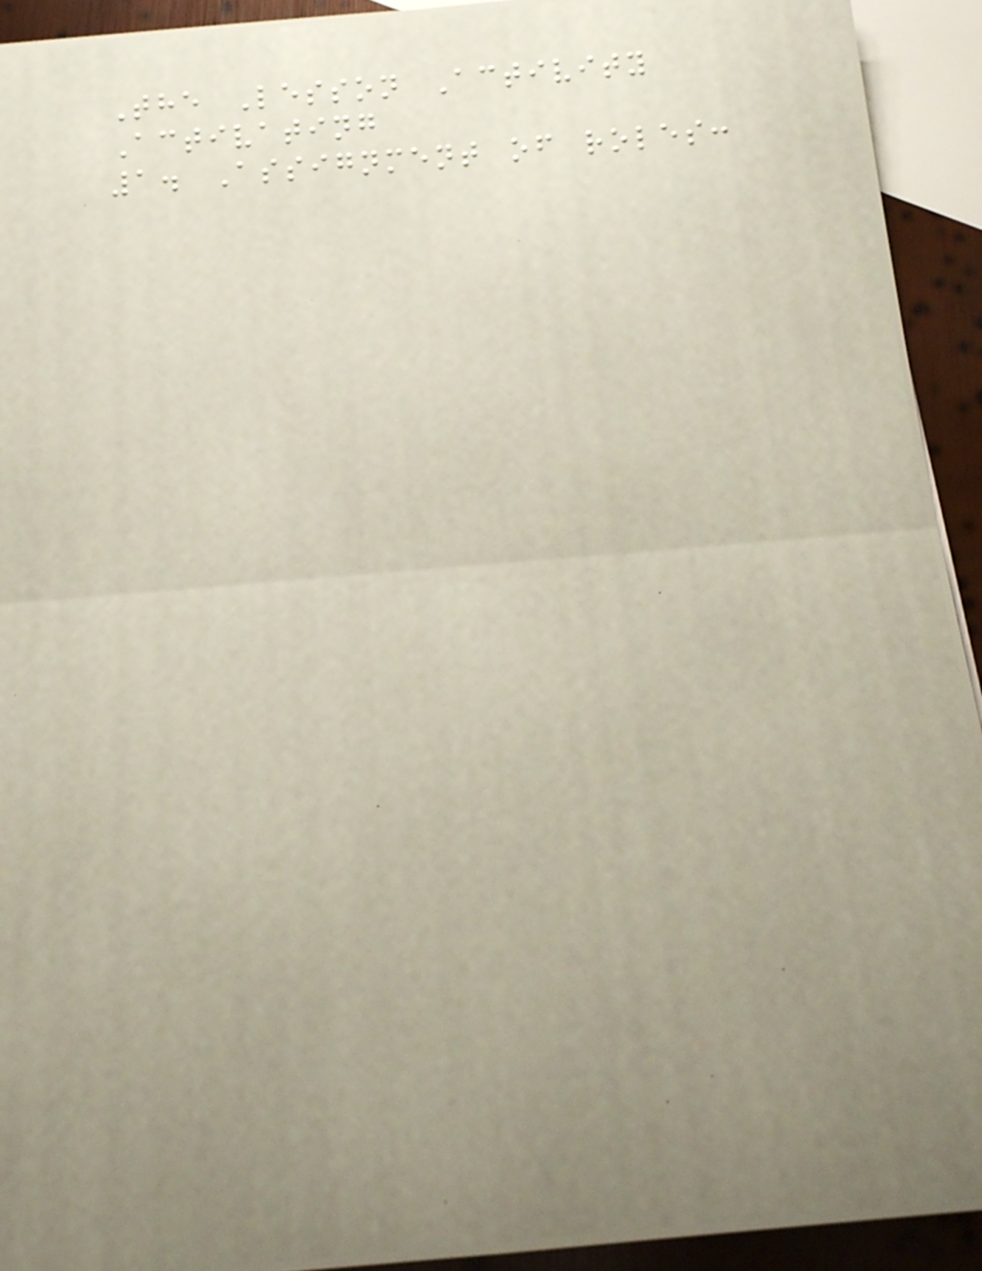The Lesson Activity
Activating
1. Assignment of roles:
